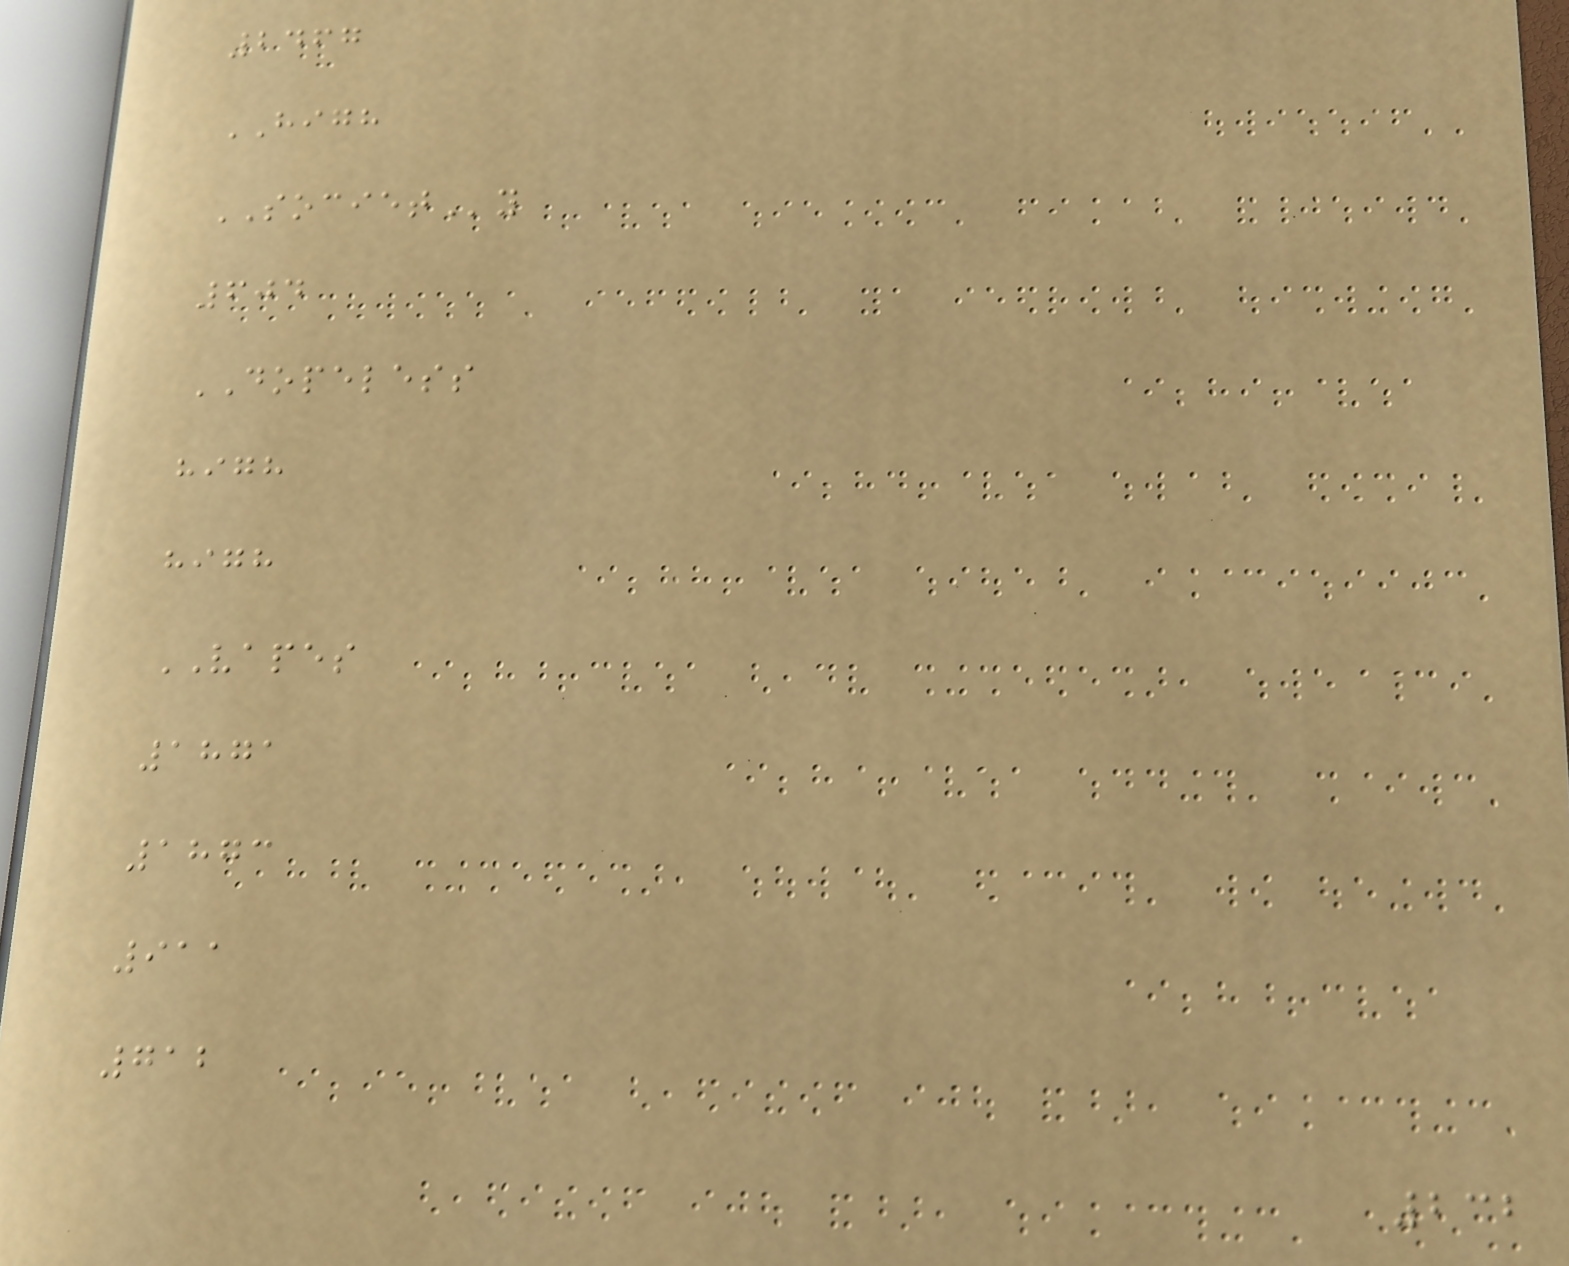2467
HIGH
SOCIETy
604
DOPELESS
high
high
VAPES
1871
1873
911
712
232
